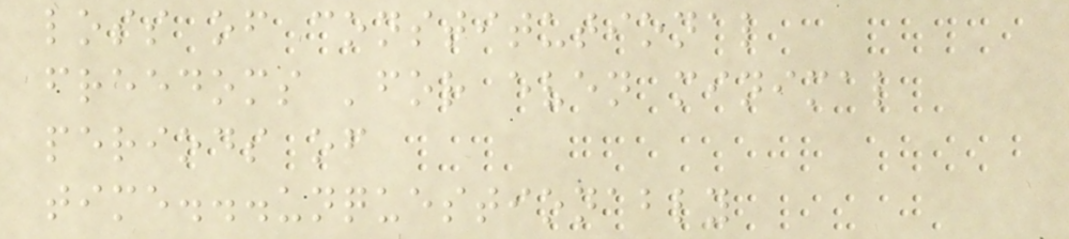loss of constitutional
freedoms 'for even minimal
periods of
time...unquestionably
